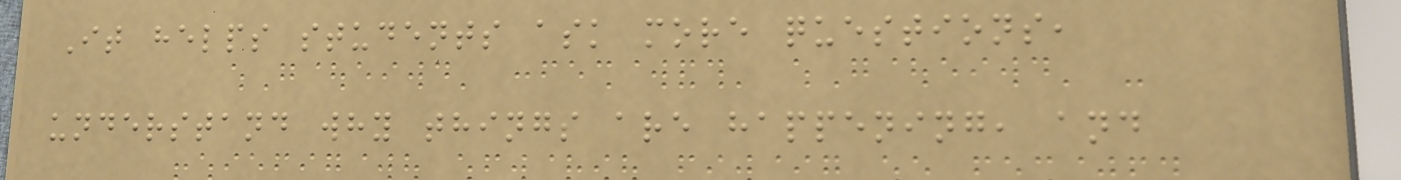It helps students ask more questions,
understand why things are happening, and
